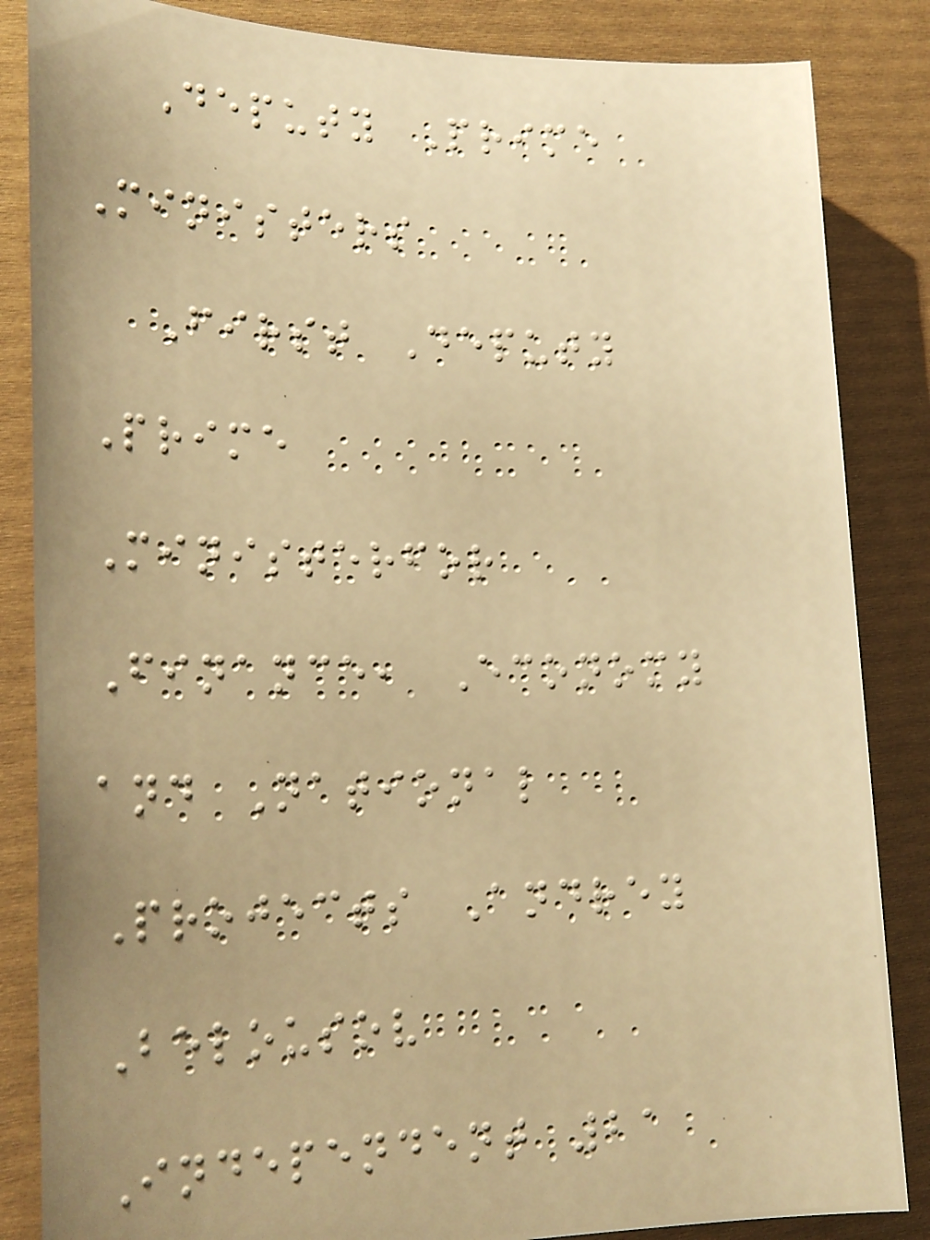Deputy Prime
Ministers
First Deputy
Prime
Ministerfor
Finance, Economy
and National
Projects Andrey
Belousov
Independent 21
